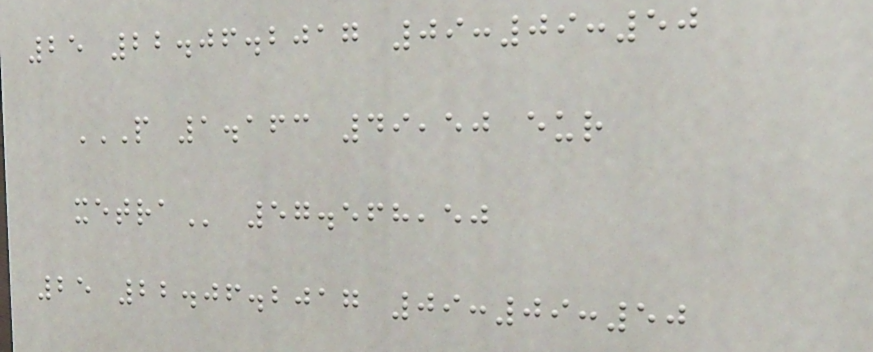25 22.06.2017 09:09:50
P 1.163 49,50 EUR
XETRA 57.568,50
25 22.06.2017 09:09:50
